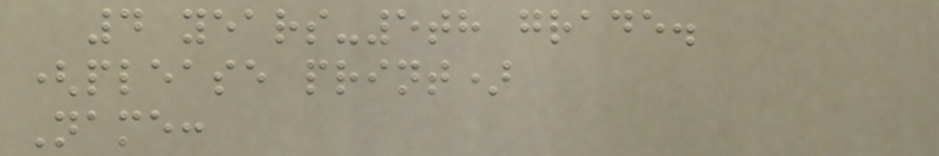4 years-5th grade.
(please print)
Name:
